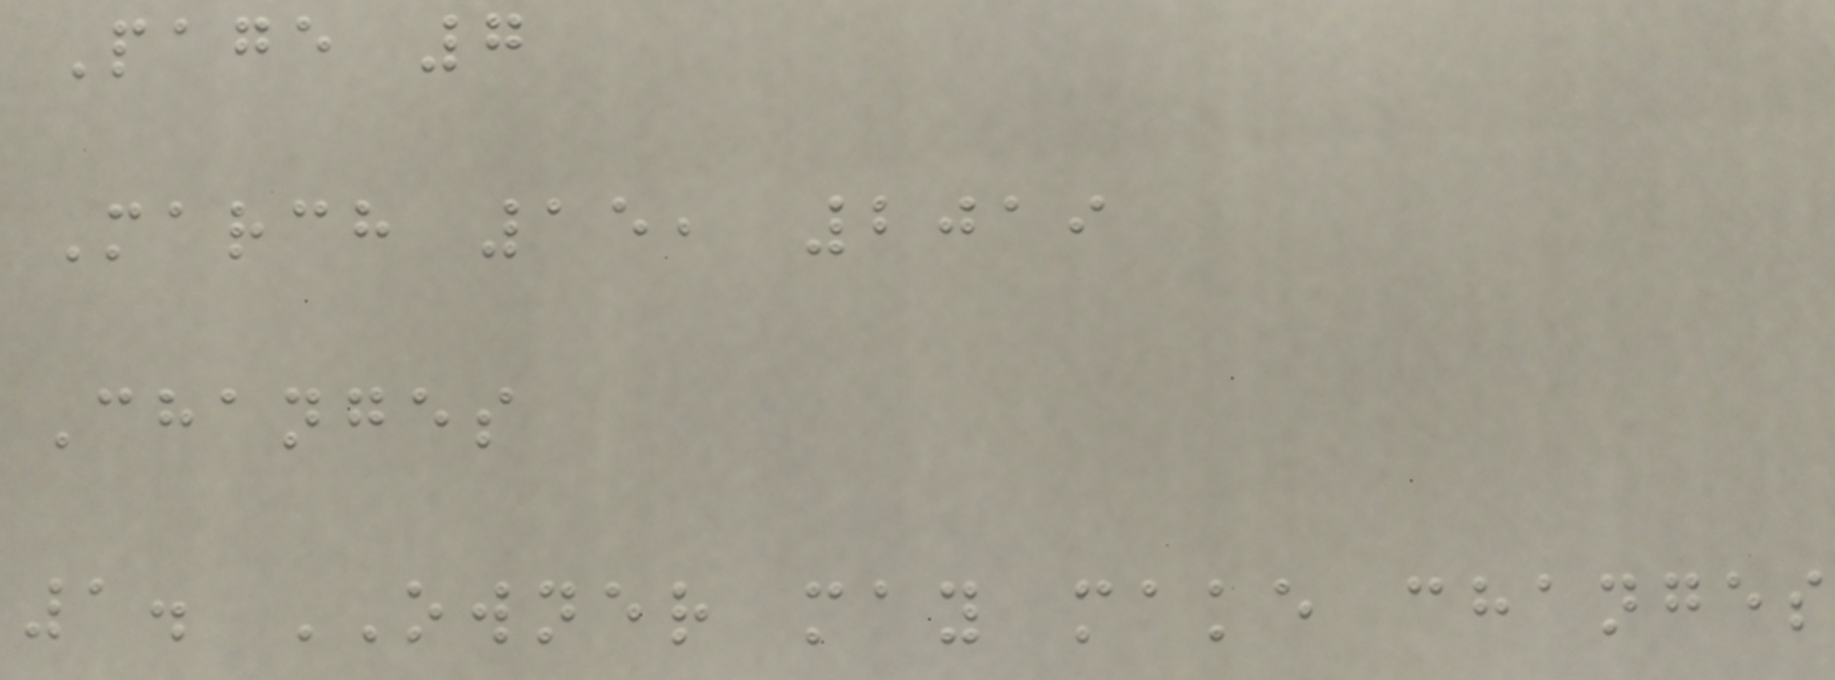Page 7
March 15, 2019
Changes
1. OWNER may make changes
